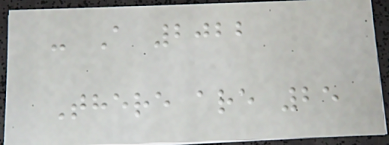- A 2022
There are 25
